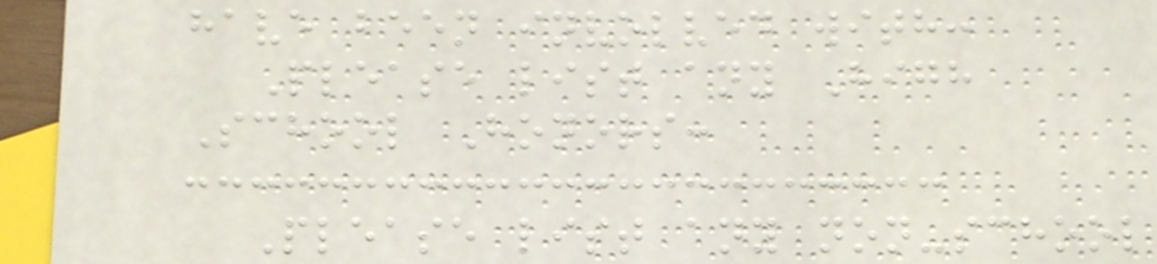have been involved with:
Please list any High
School Honors:
Please list any non-school
